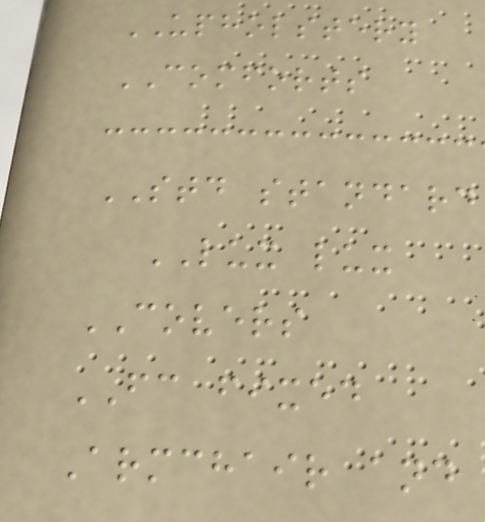UPHOLSTERY
COMFORTS
STD standard
LUX lux
COVERS
FC fixed
Armchair and
